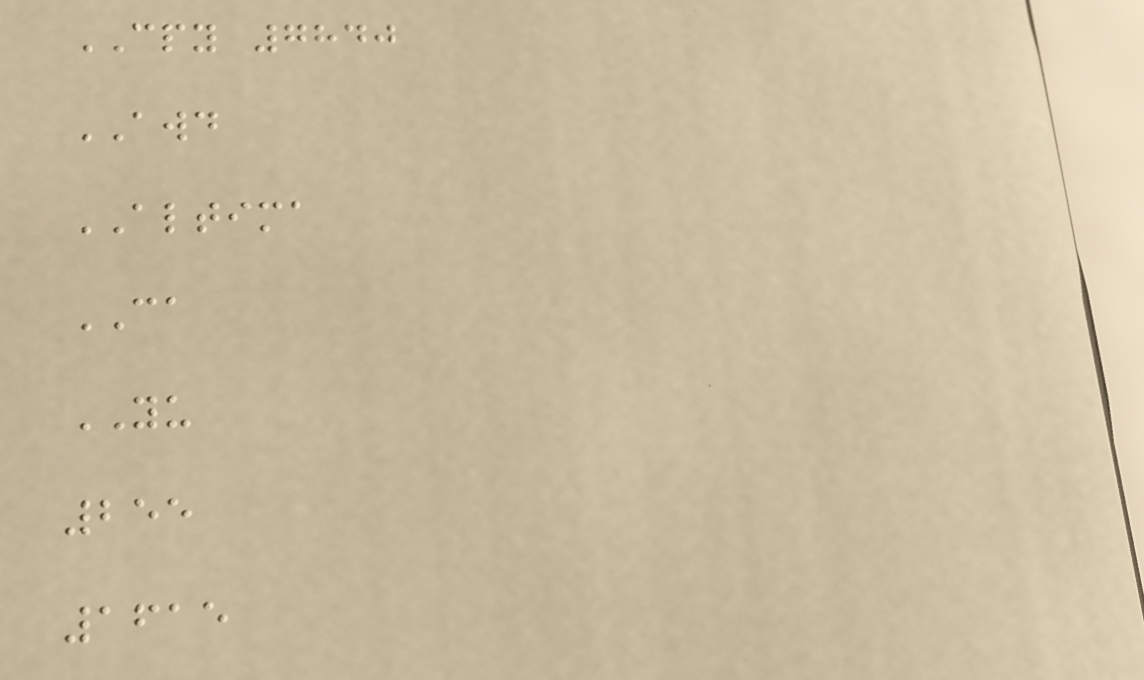CPY 7840
AWD
ALTIMA
CA
YU
255
1615
